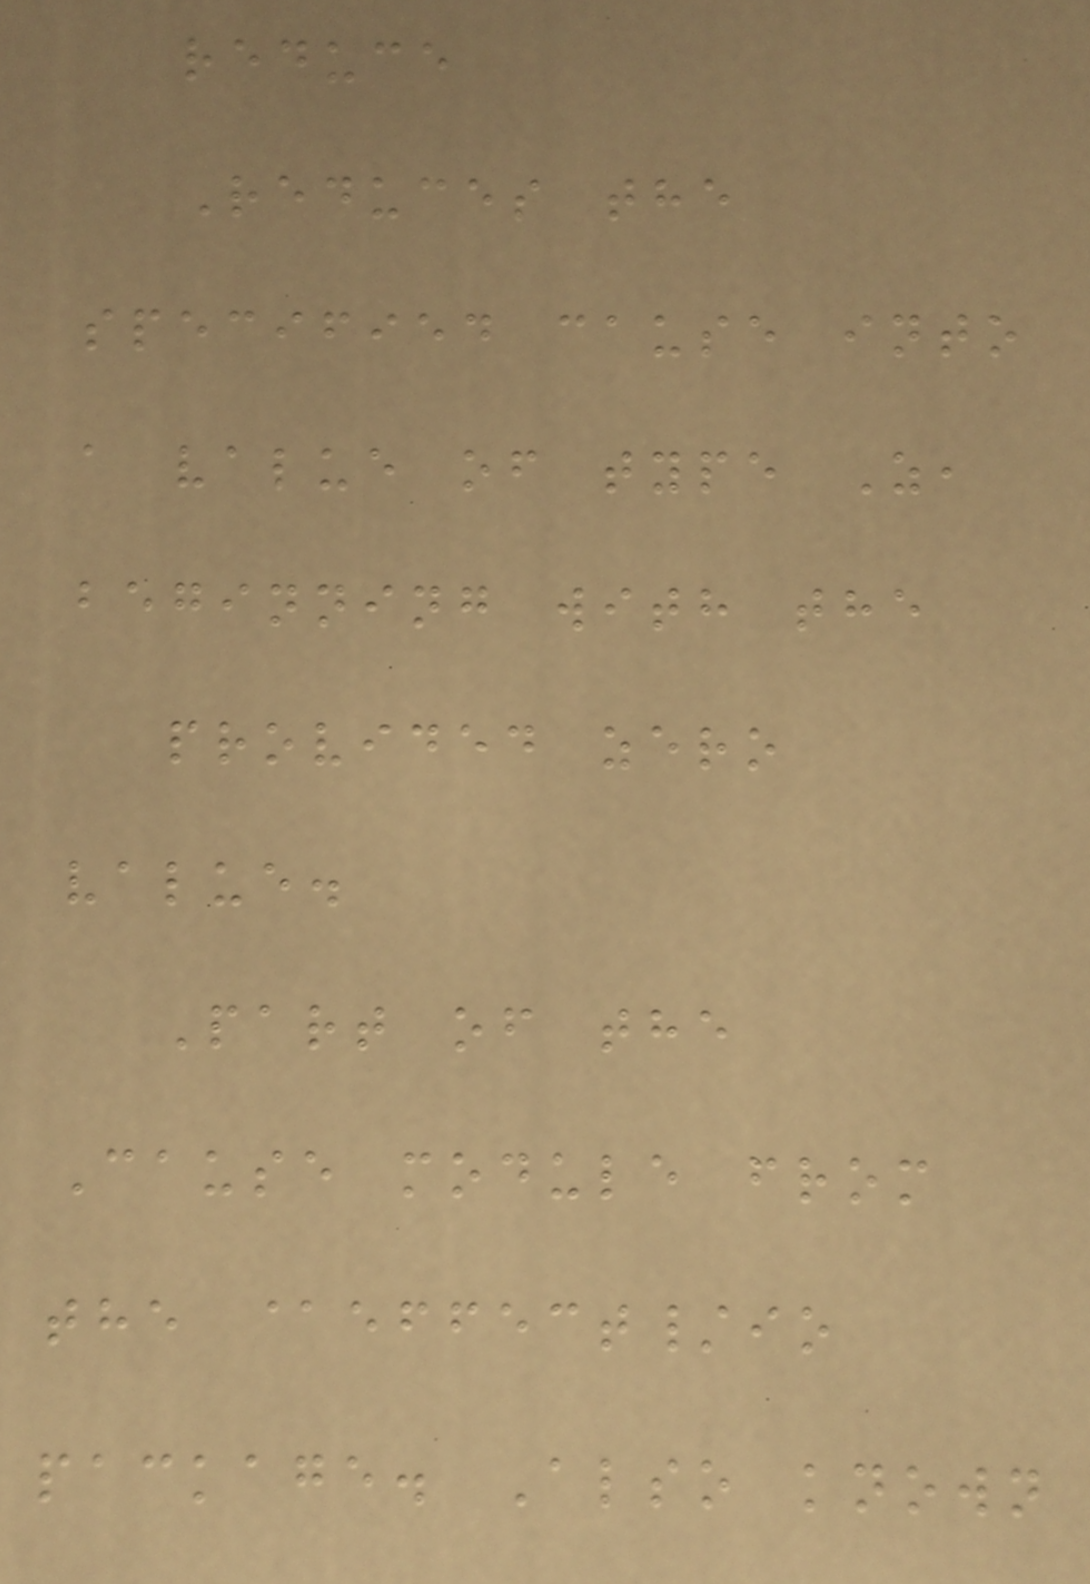reduce
Reduces the
specified cause into
a value of type Z,
beginning with the
provided zero
value.
Part of the
Cause module from
the @effect/io
package. Also known
